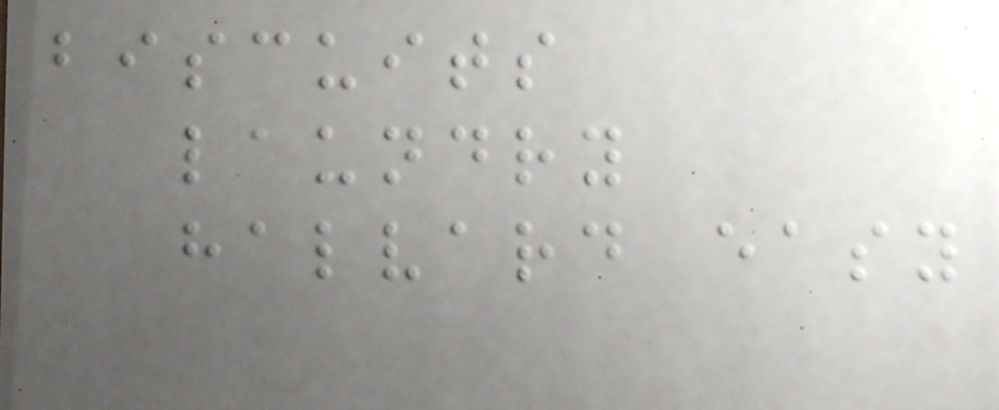biscuits
laundry
halvard easy
